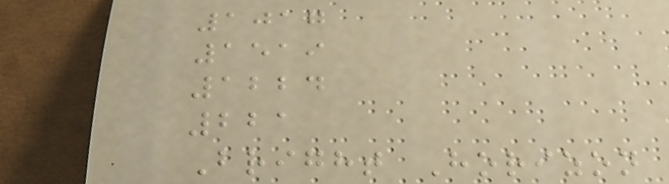1017
1519
1224
221
Bright Horizon
